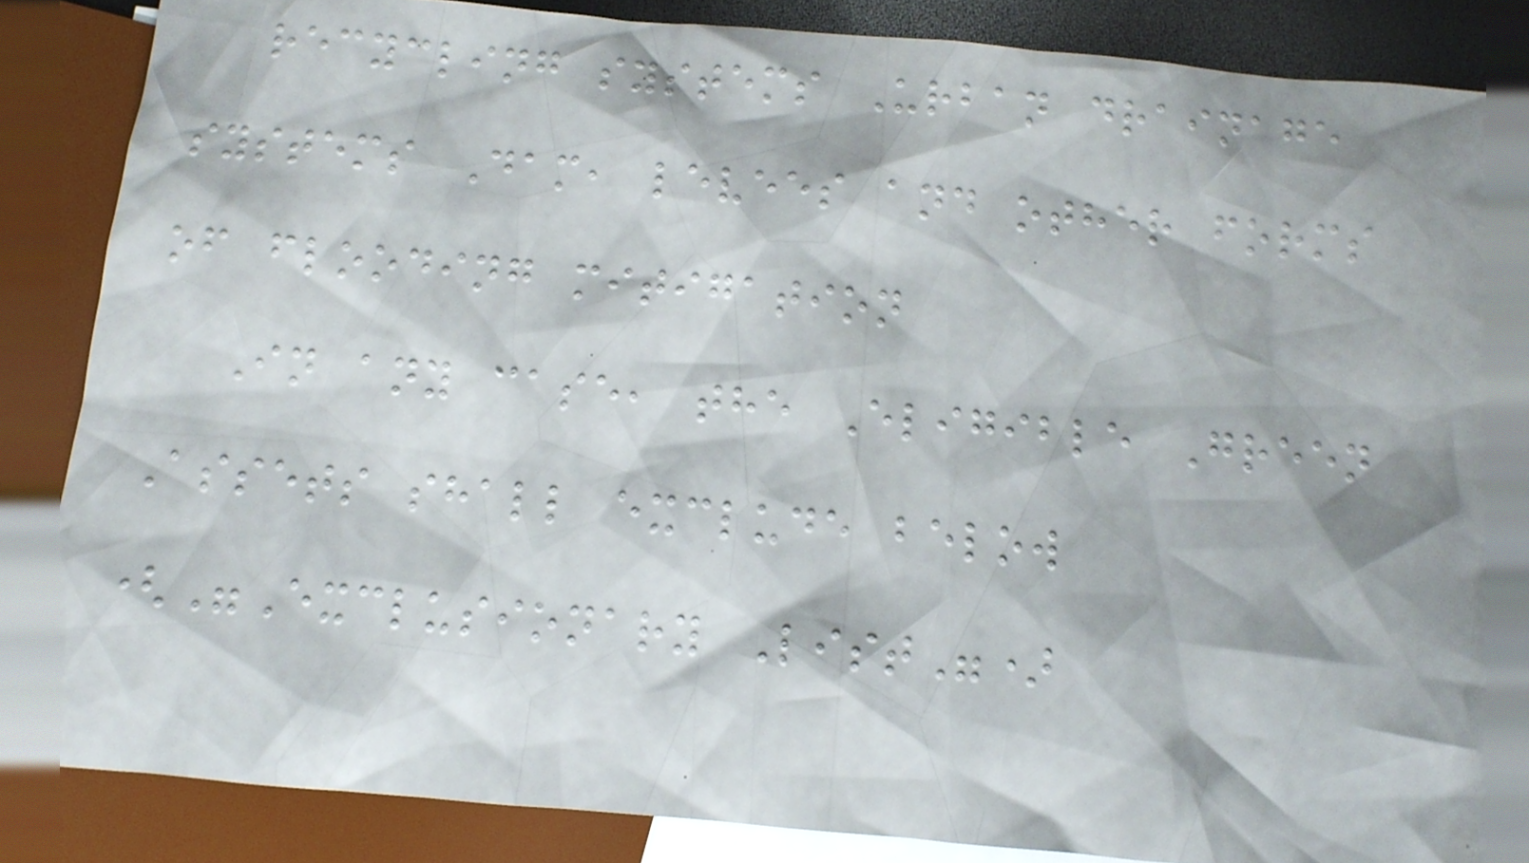recycling systems Urban drainage
systems Dam, levees and other forms
of flooding mitigation
In any case, the Eligible Green
Assets shall exclude below
("Exclusionary List")
